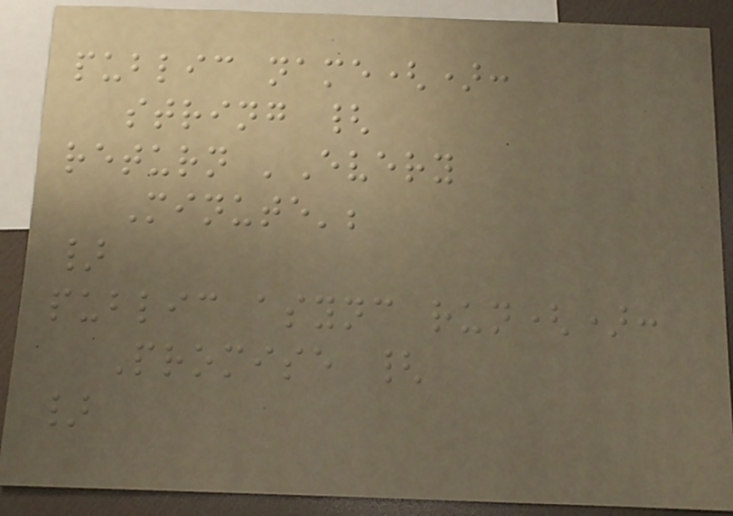public name():
string {
return 'Every
Minute';
}
public async run():
Promise {
}
